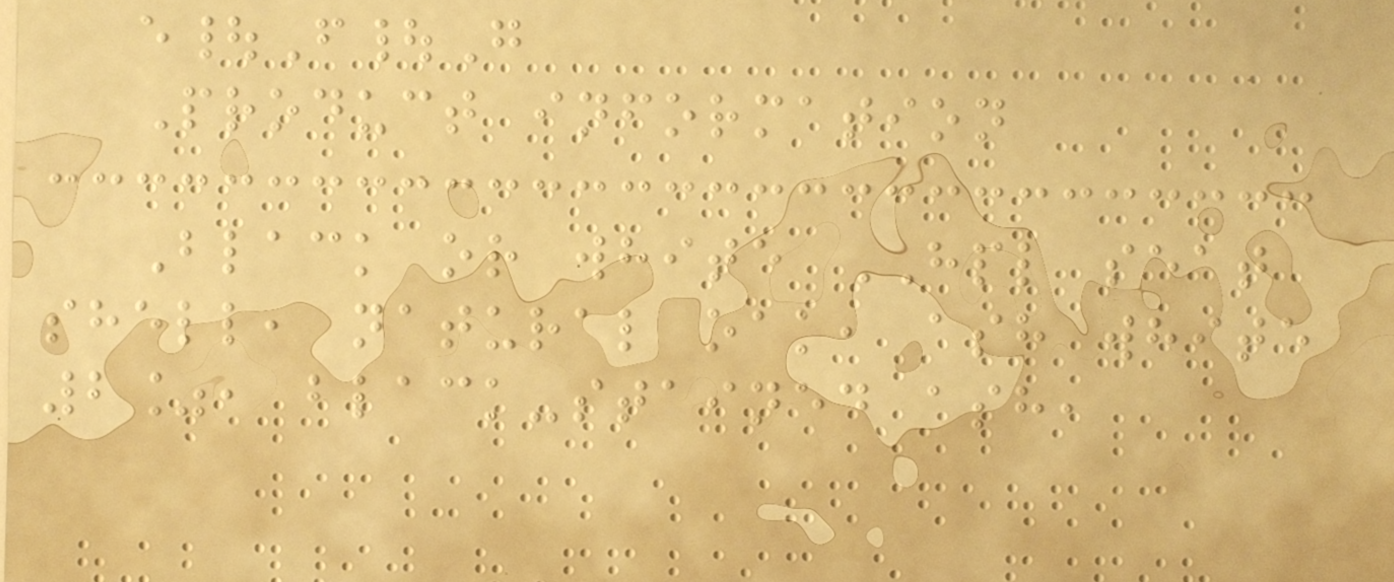e|F|G
Product information
Black or white HPL seat
shell, natural oak, ash white
2%, black-stained ash,
